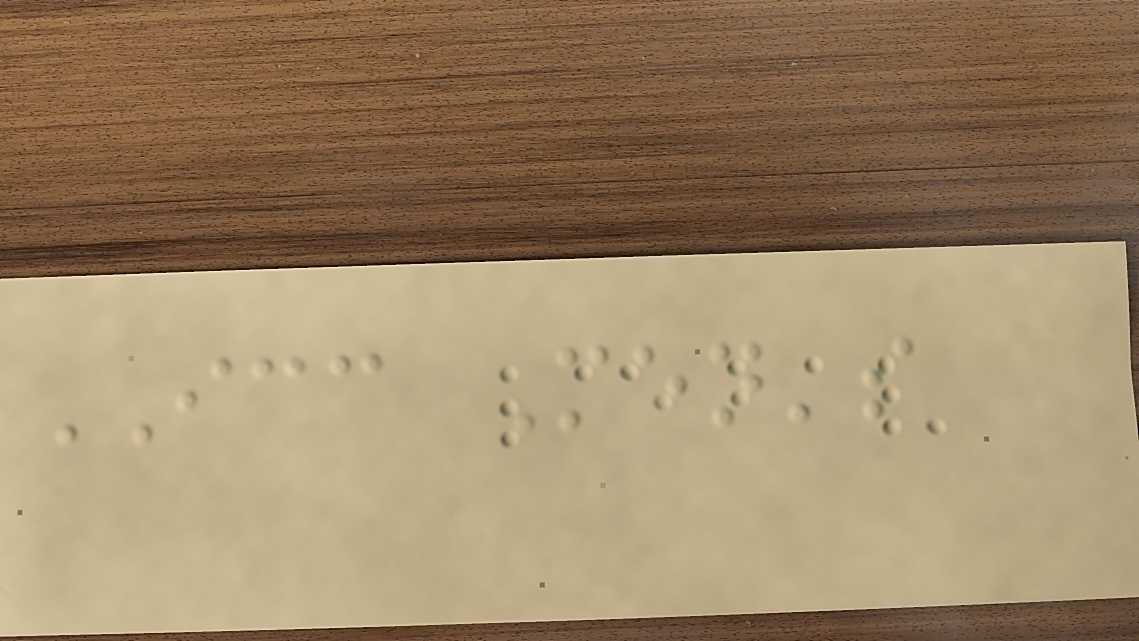ICC Men's
